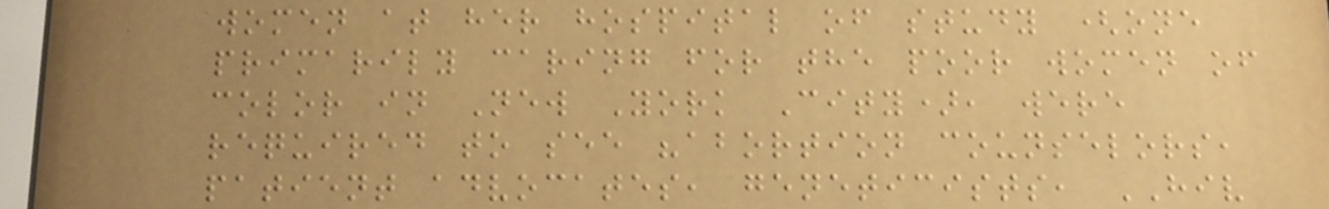women at her hospital of study (one
primarily caring for the poor women of
color in New York City), were
required to see "abortion counselors,
patient advocates, geneticists, HIV
